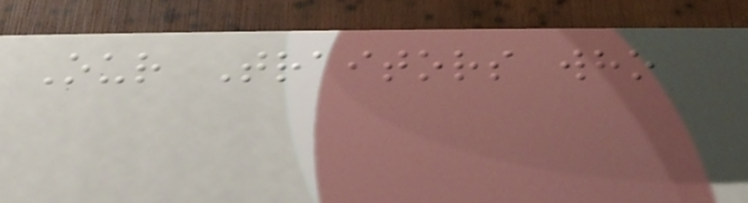Our Traitors who
